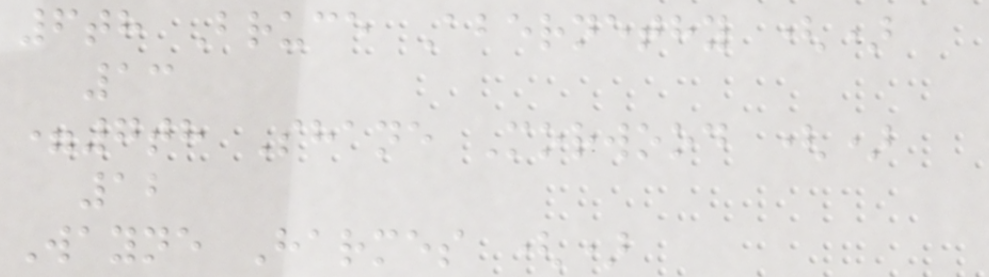6th Bruce Abernethy ()
13
=7th Shane Morwood ()
12
Wayne Harmes ()
